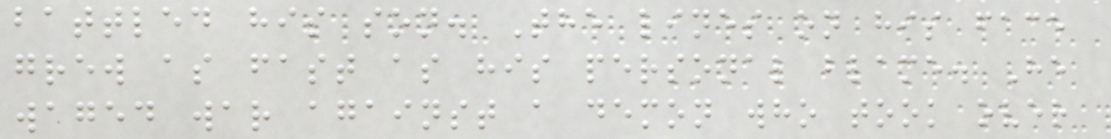battled his son. The lines on his face
grew as fast as his personal blame. He
waged war against a demon who took over
